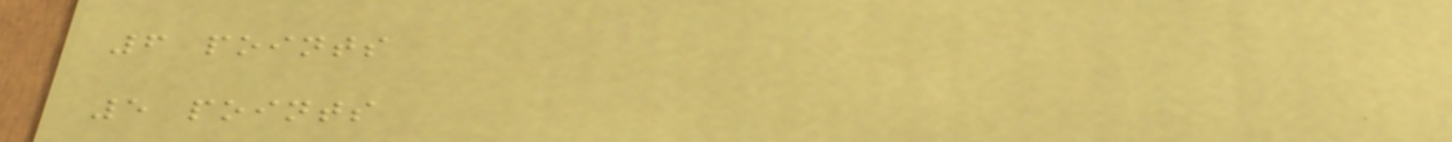6 points
5 points
